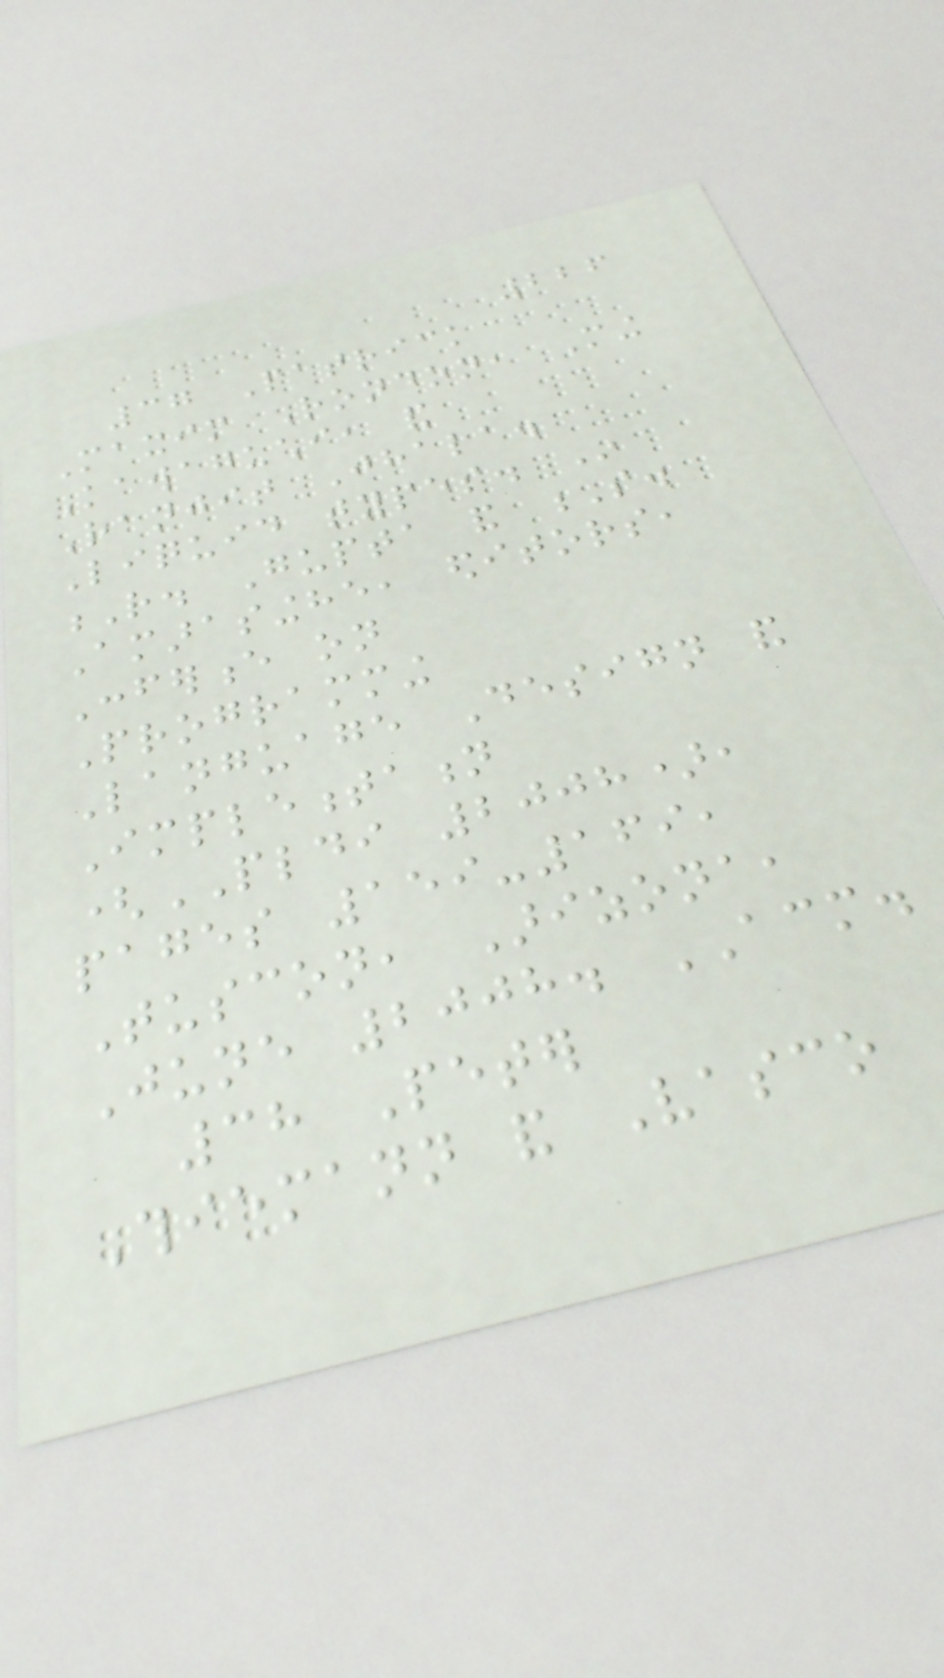226
37 Patrick
Maxim Rondon, Ming
Kawaguchi, and
Ranjit Jhala.
Liquid types. In
R. Gupta and S.
Amarasinghe, editors,
Conference on
Programming
Language Design and
Implementation
(PLDI 2008),
pages 159-169,
Tuscon, Arizona,
June 2008. ACM.
38 Peter
Thiemann and Vasco
